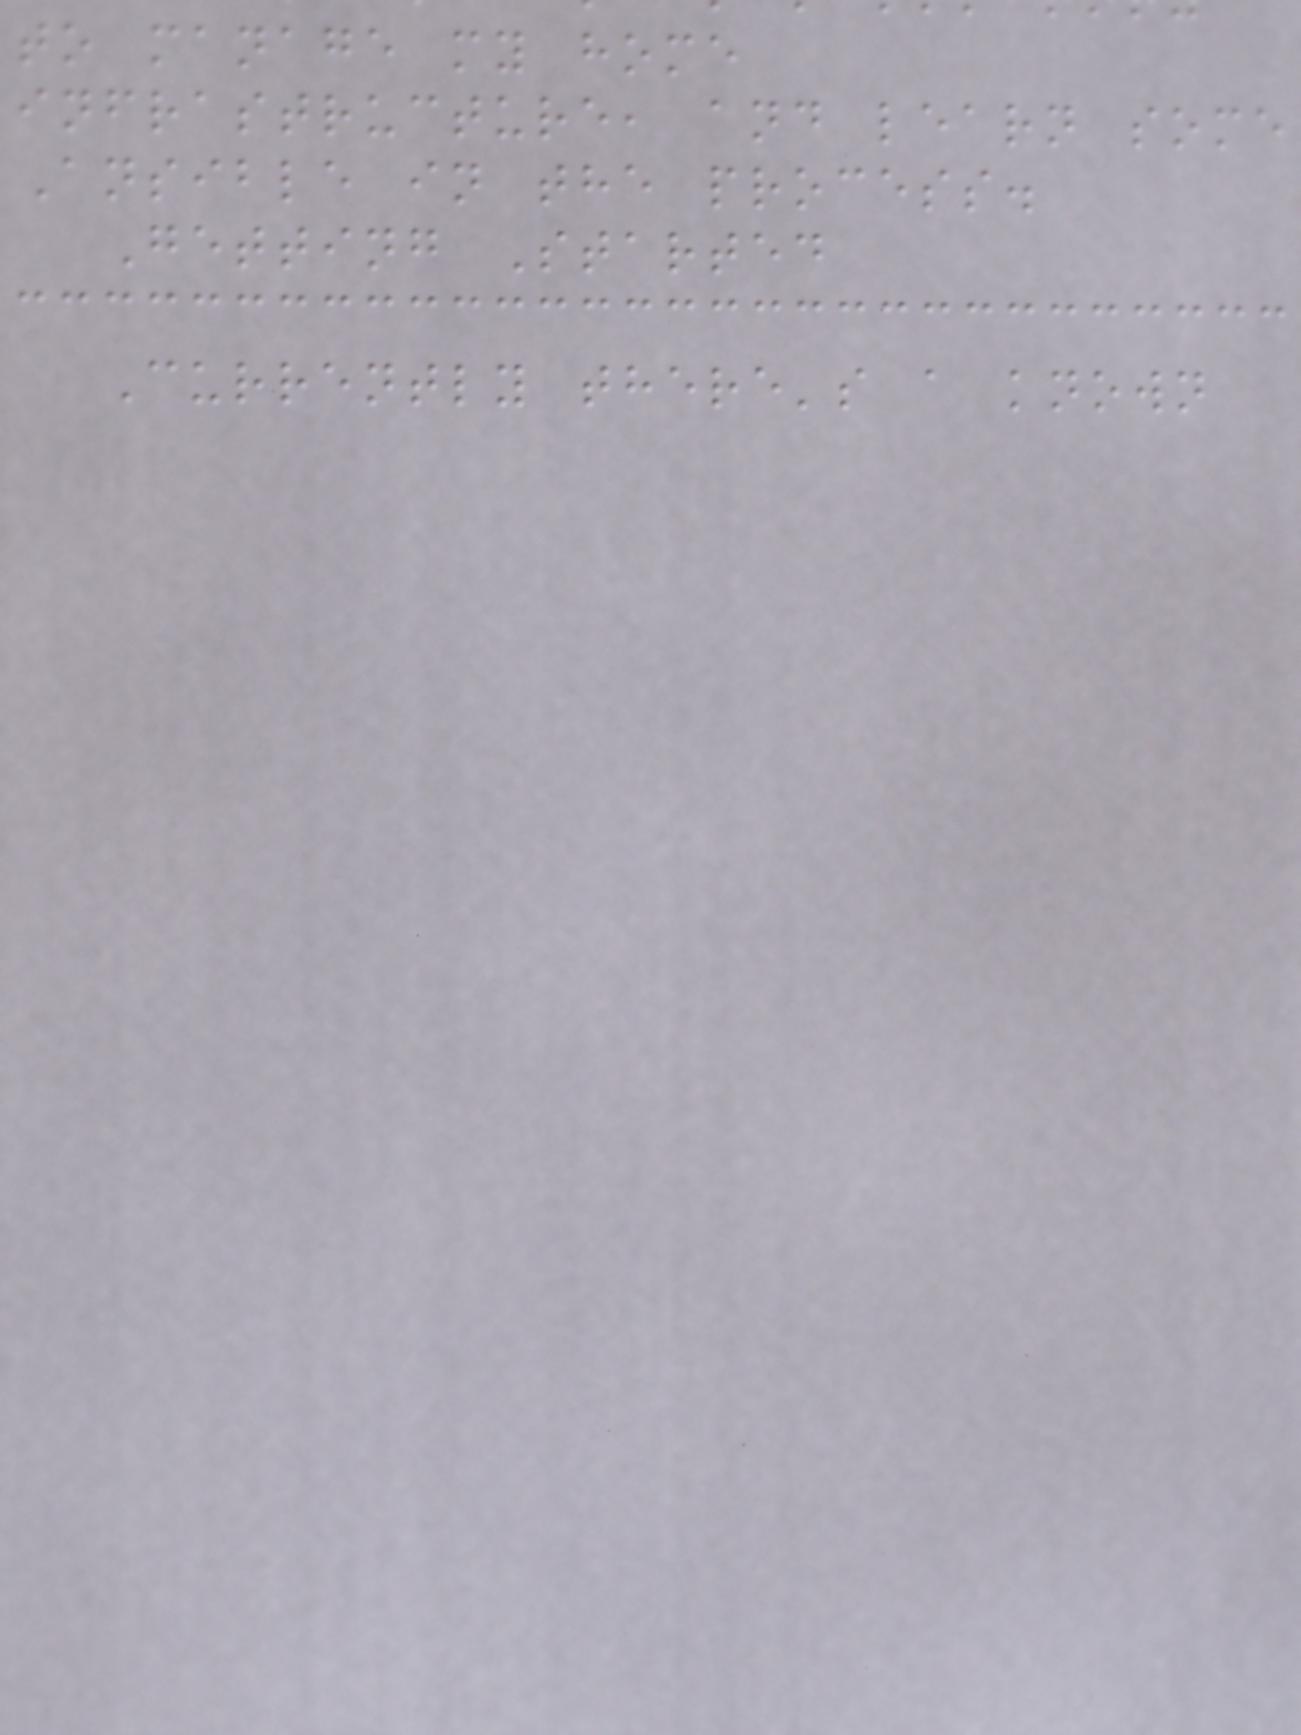to manage my home
infrastructure, and learn some
Ansible in the process.
Getting Started
Currently there's a known
